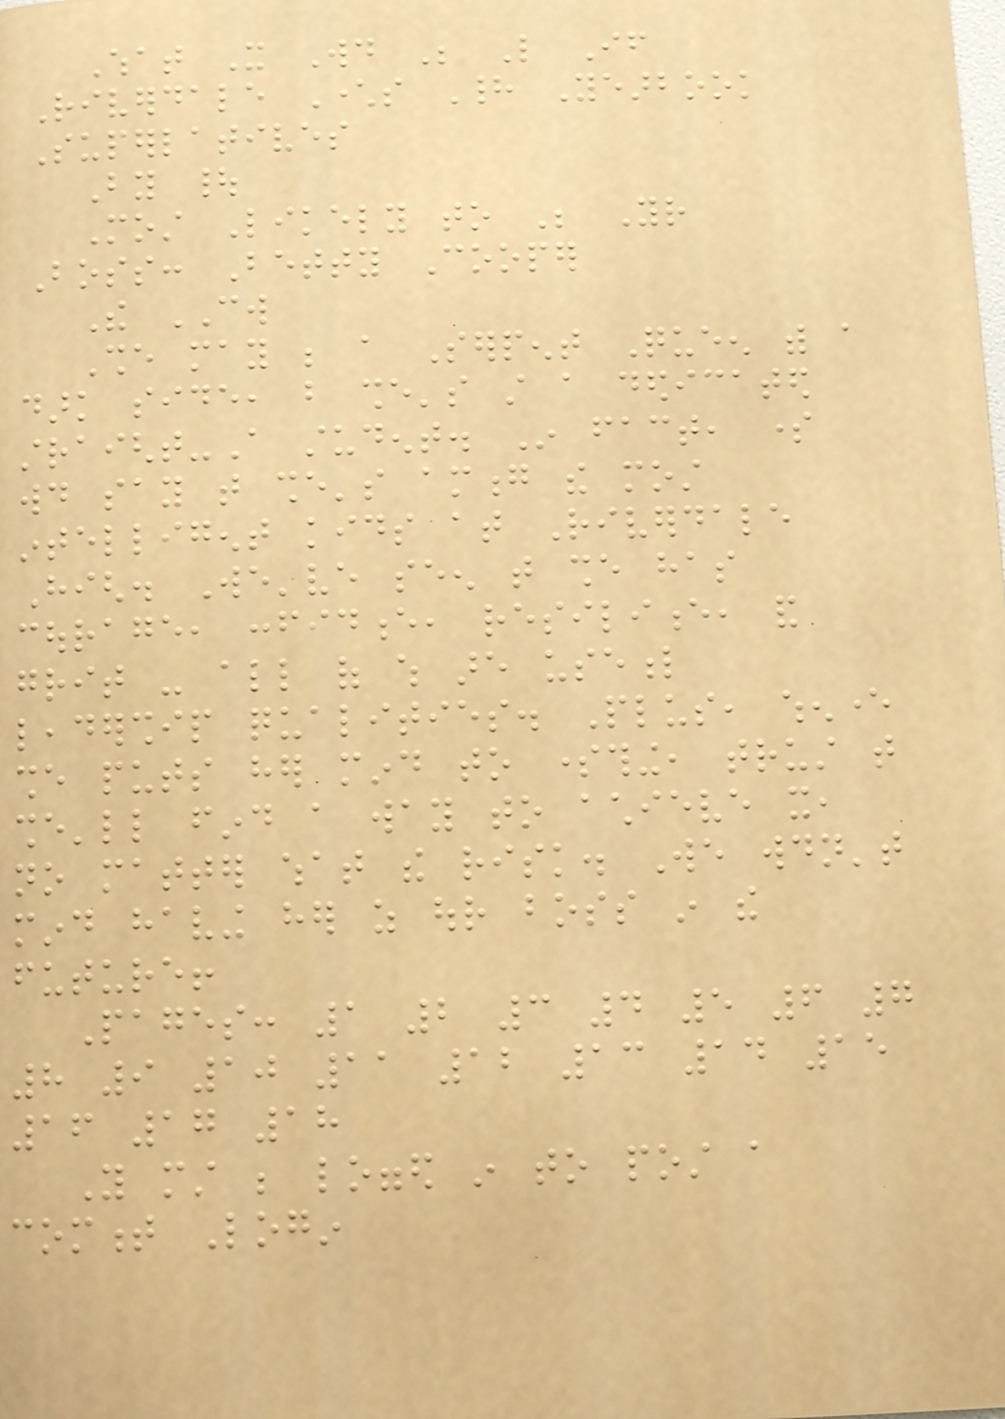What It Would Be Like If
Riverdale Characters Had Yearbook
Superlatives
By |
Most Likely to Be Your
Boss: Betty Cooper
The CW
She may be a Serpent Queen with a
dark side, but she's still a dedicated
straight-A student. In fact, some
would say that she's among the most
intelligent kids at Riverdale
High. We've seen that she has
courage, confidence, resilience, and
grit - all of which are useful
leadership qualities. Plus, whenever
she puts her mind to something, trust that
she'll find a way to achieve it,
no matter what the risk. We wouldn't
mind having her as our boss in the
future!
Pages: 1 2 3 4 5 6 7
8 9 10 11 12 13 14 15
16 17 18
You must be logged in to post a
comment Login
